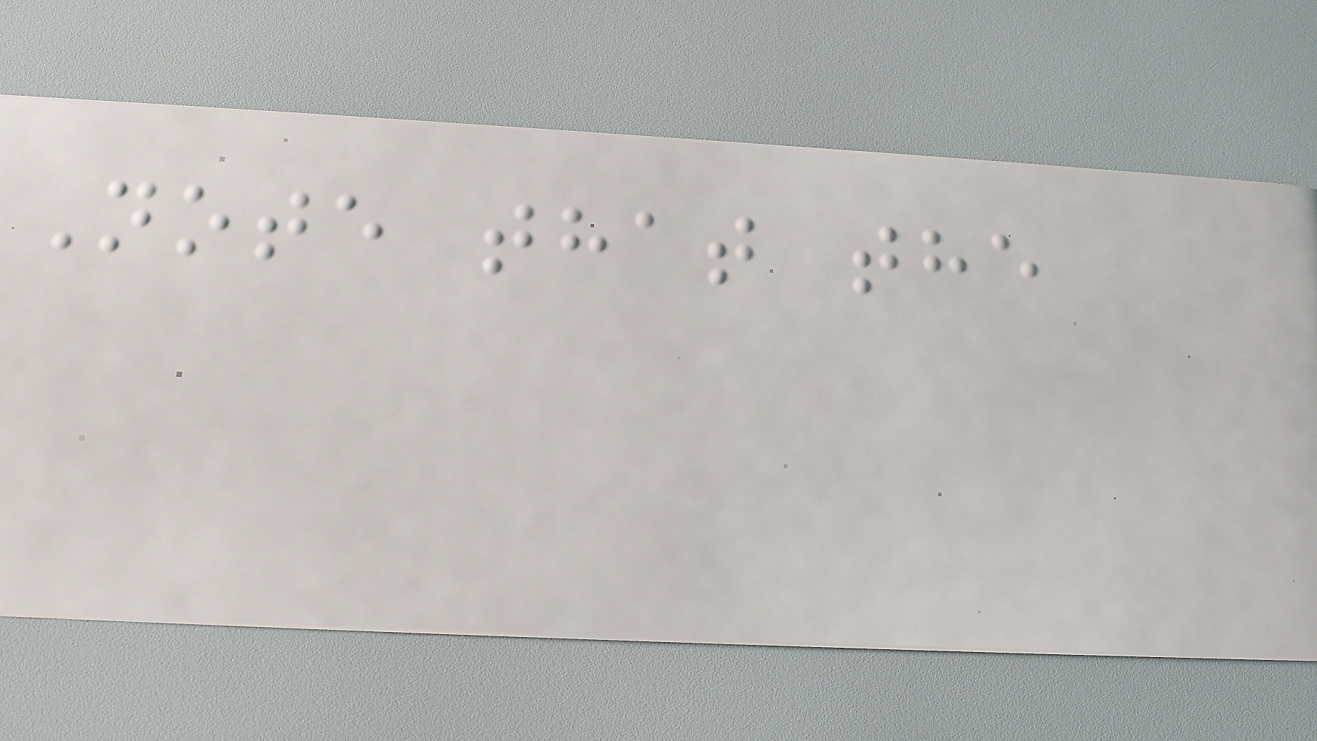Note that the
